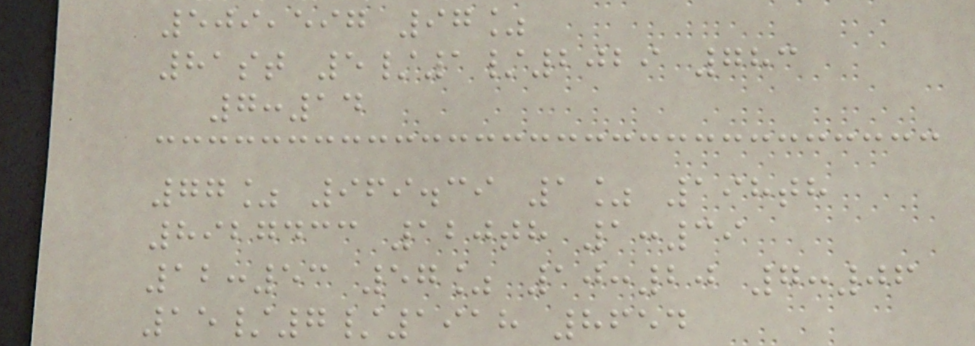509,597 97%
81st 5/1/2029 783
7:14
77% 969.39 1% 198th
8927433 120th 1:39
12:53 57% 10:20 7:06
15/7/1918 8654
